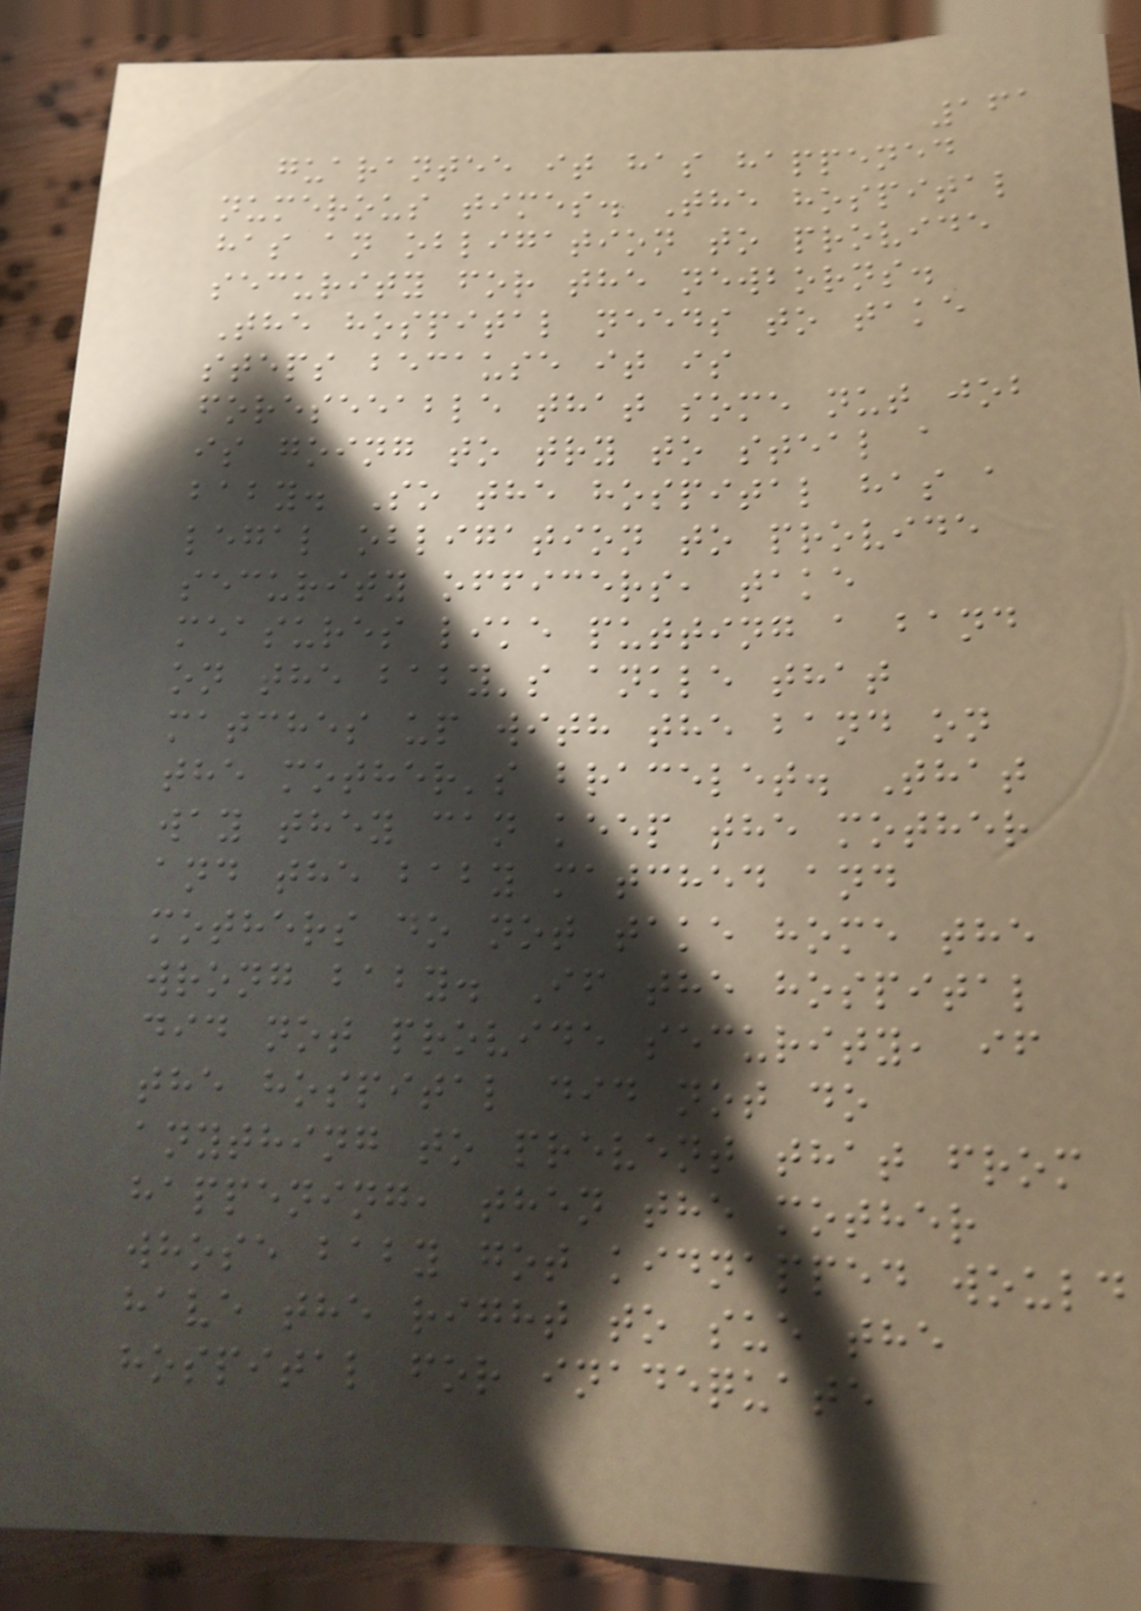161
guarantee it has happened
numerous times. The hospital
has an obligation to provide
security for the newborns.
The hospital needs to take
steps because it is
foreseeable that some nut job
is going to try to steal a
baby. So the hospital has a
legal obligation to provide
security officers, take
measures like putting a band
on the baby's ankle that
matches up with the band on
the mother's bracelet. That
way they can keep the mother
and the baby matched and
mothers do not take home the
wrong baby. If the hospital
did not provide security, if
the hospital did not do
anything to prevent that from
happening, then the mother
whose baby got kidnapped would
have the right to sue the
hospital for inadequate
